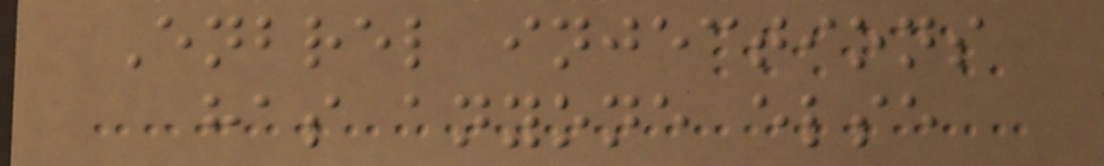Enbrel injections
has anyone else
